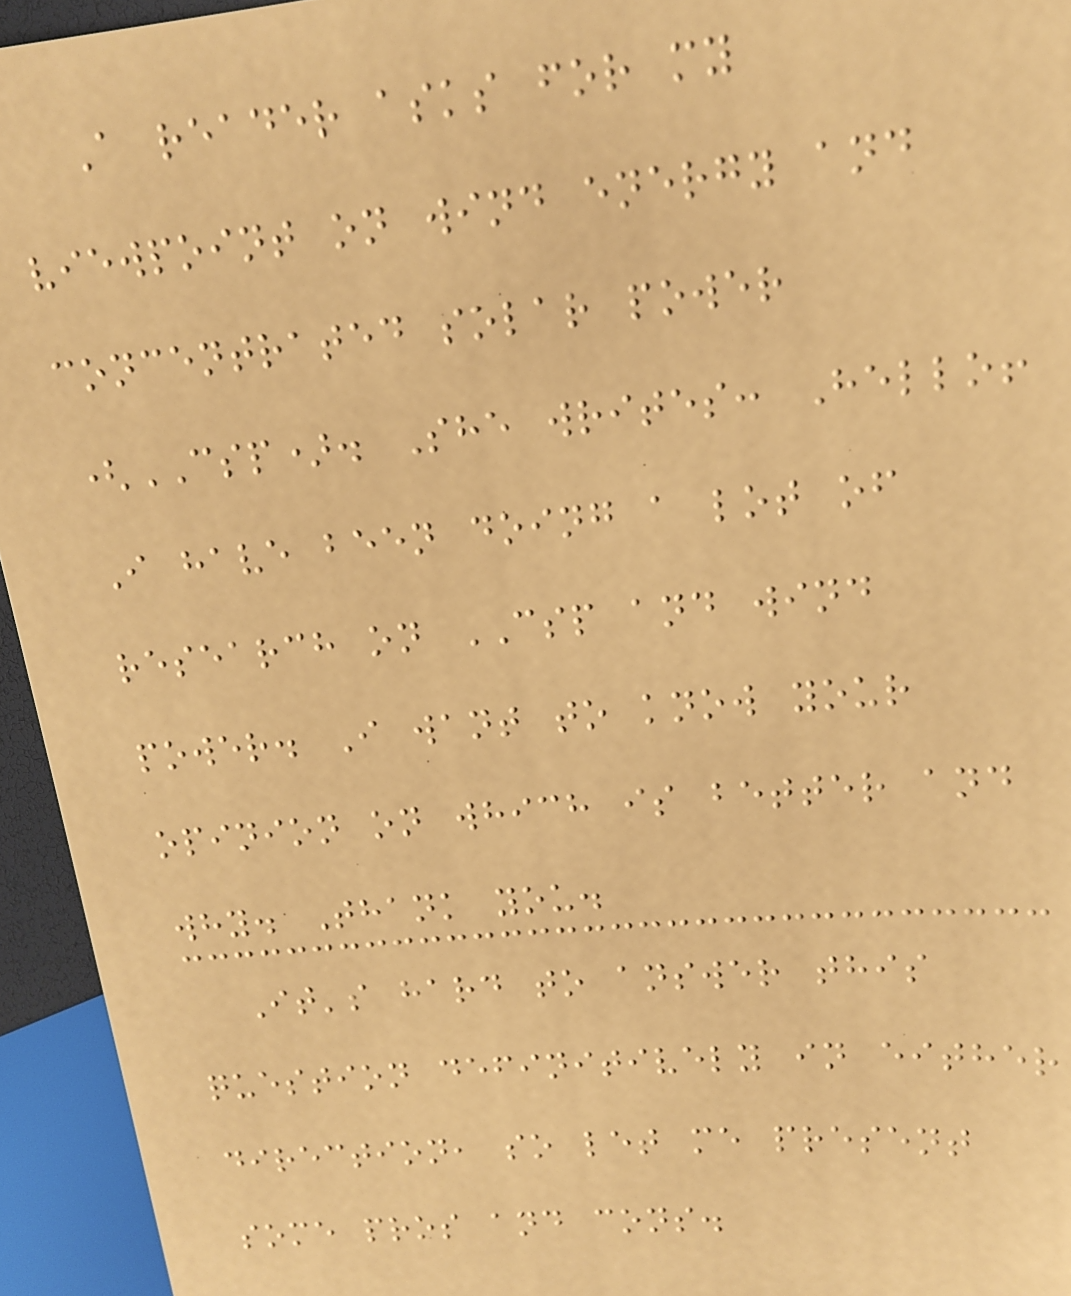A reader asks for my
viewpoint on wind energy and
concentrated solar power
(CSP). She writes: Hello!
I have been doing a lot of
research on CSP and wind
power. I want to know your
opinion on which is better and
why. Thank you.
It's hard to answer this
question definitively in either
direction, so let me present
some pros and cons.
